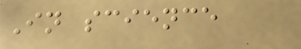In science
